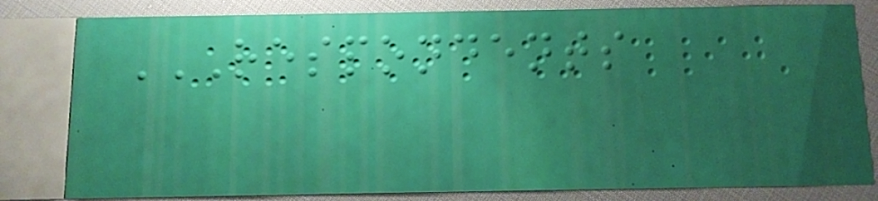RESPONDENTS
